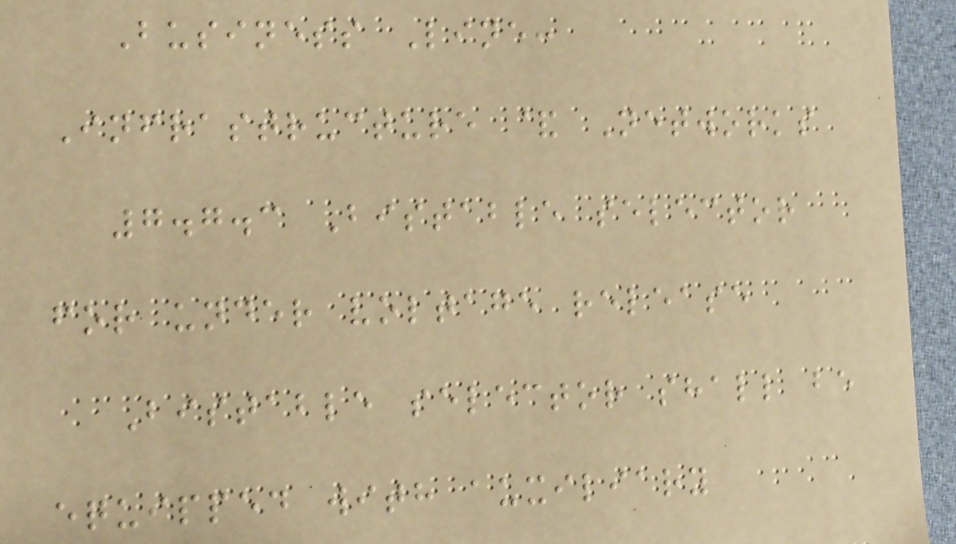Business Line:
Infrastructure & Networks
7.7.3 Bistable selector
for under voltage release
Bistable selector shall be
equipped with auxiliary
